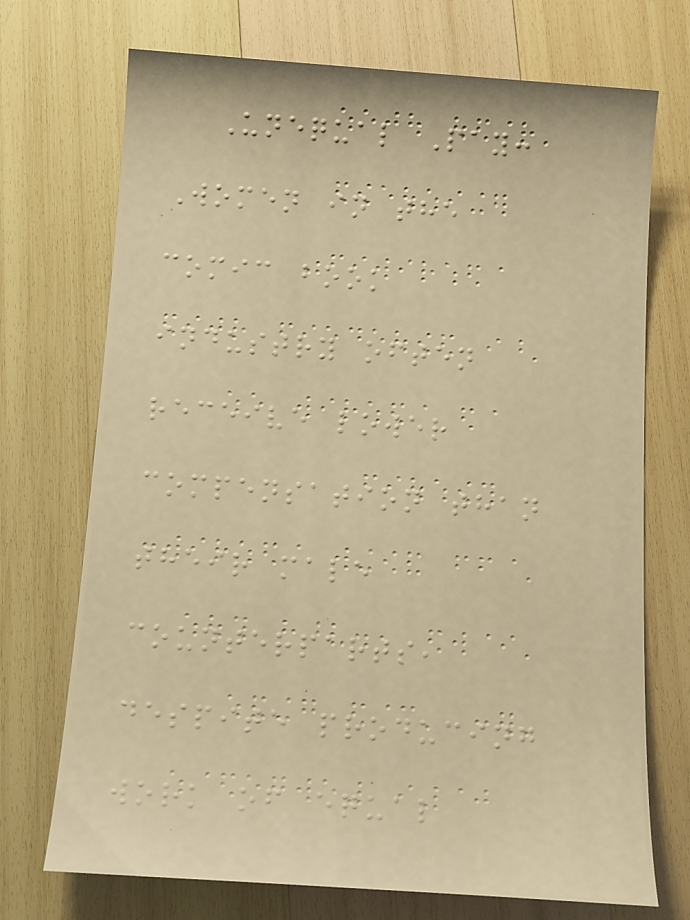Unequal Pay:
Women in the
comic book
industry often
receive lower
compensation than
their male
counterparts,
despite producing
work of equal
